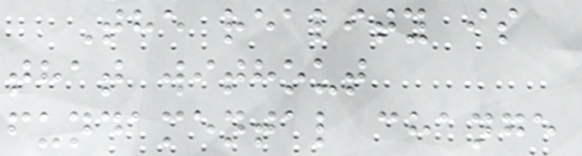The reality is
that without
fundamental change
